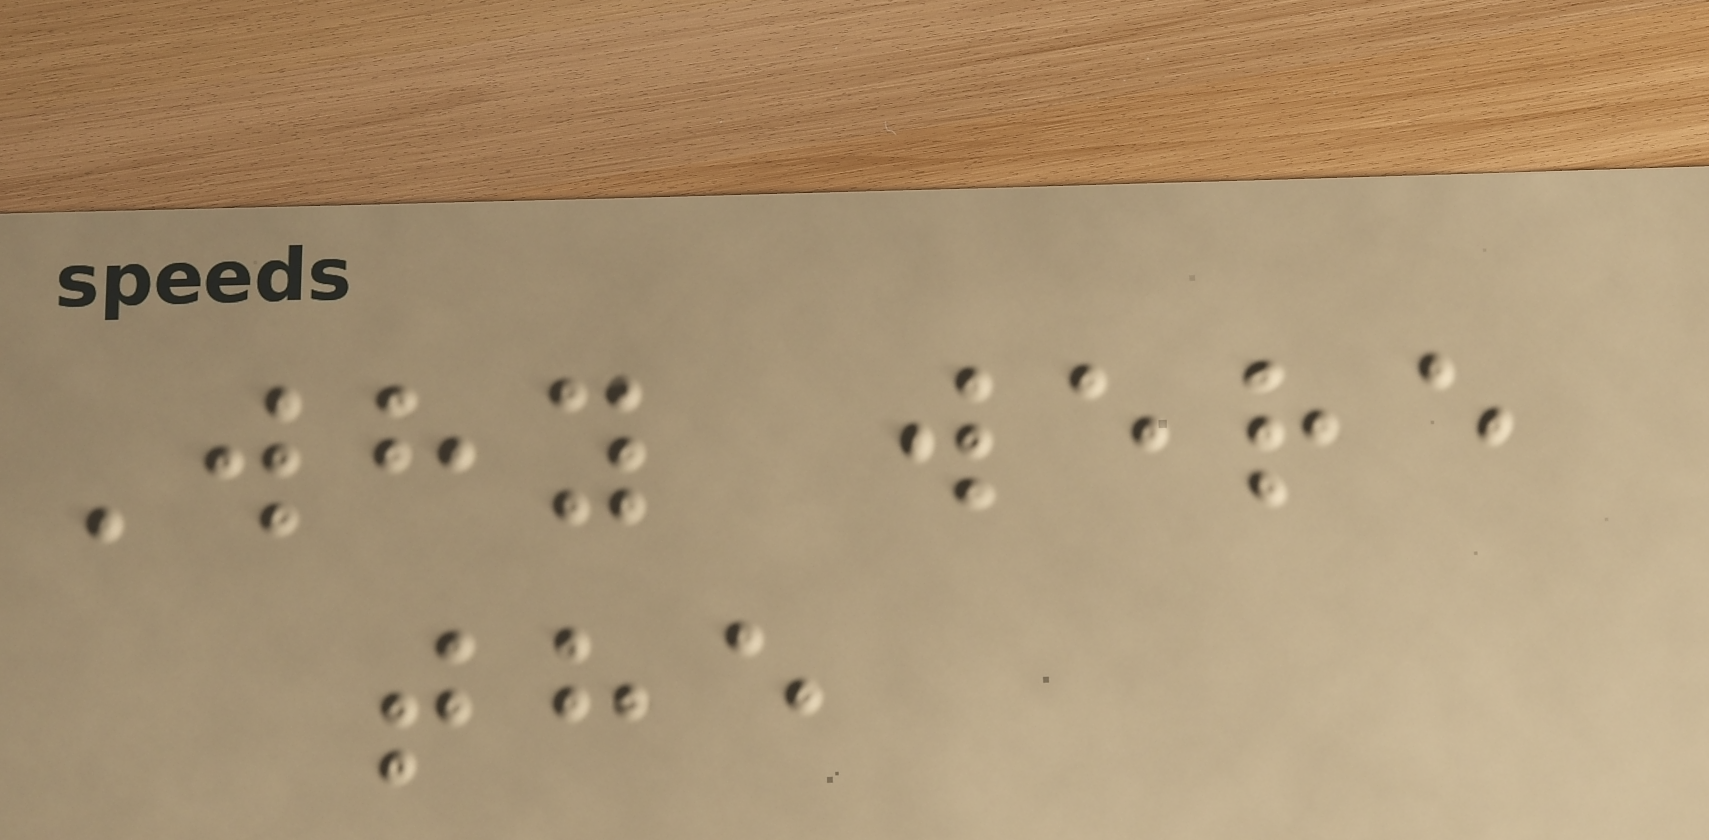Why were
the
